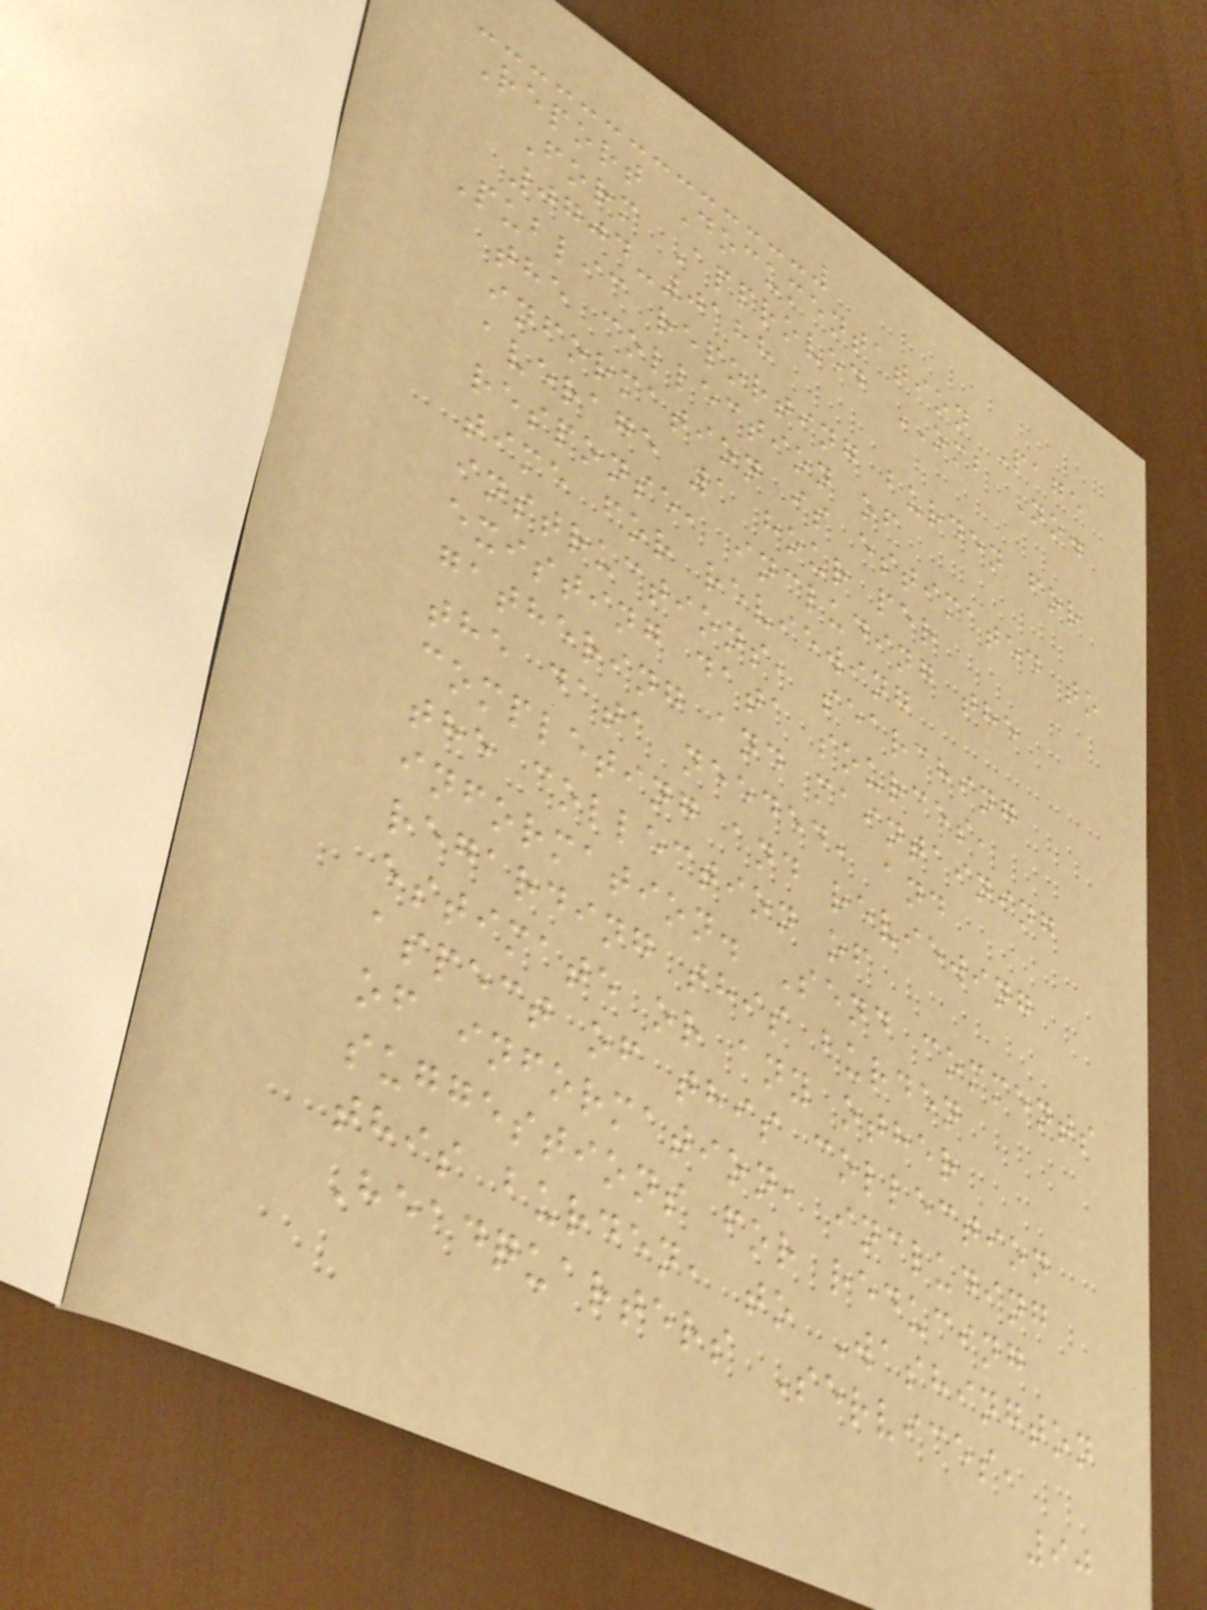Report Documentation Page
Form Approved OMB No.
0704-0188
Public reporting burden for
the collection of
information is estimated to
average 1 hour per
response, including the
time for reviewing
instructions, searching
existing data sources,
gathering and maintaining
the data needed, and
completing and reviewing
the collection of
information. Send comments
regarding this burden
estimate or any other
aspect of this collection
of information, including
suggestions for reducing
this burden, to Washington
Headquarters Services,
90
